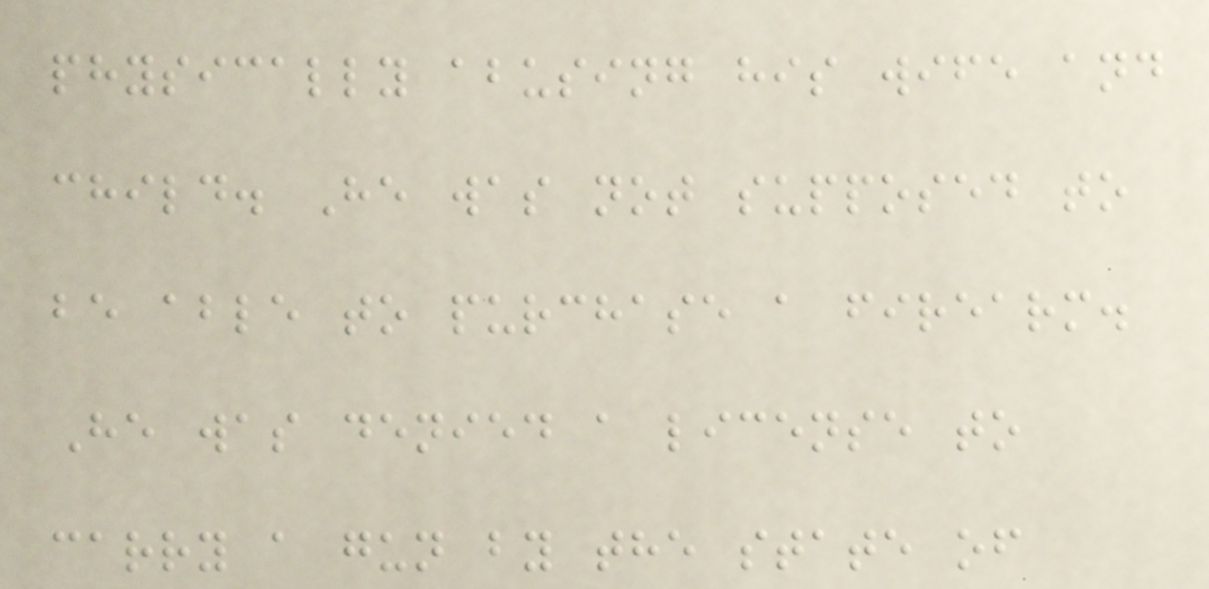physically abusing his wife and
child. He was not supposed to
be able to purchase a firearm.
He was denied a license to
carry a gun by the state of
